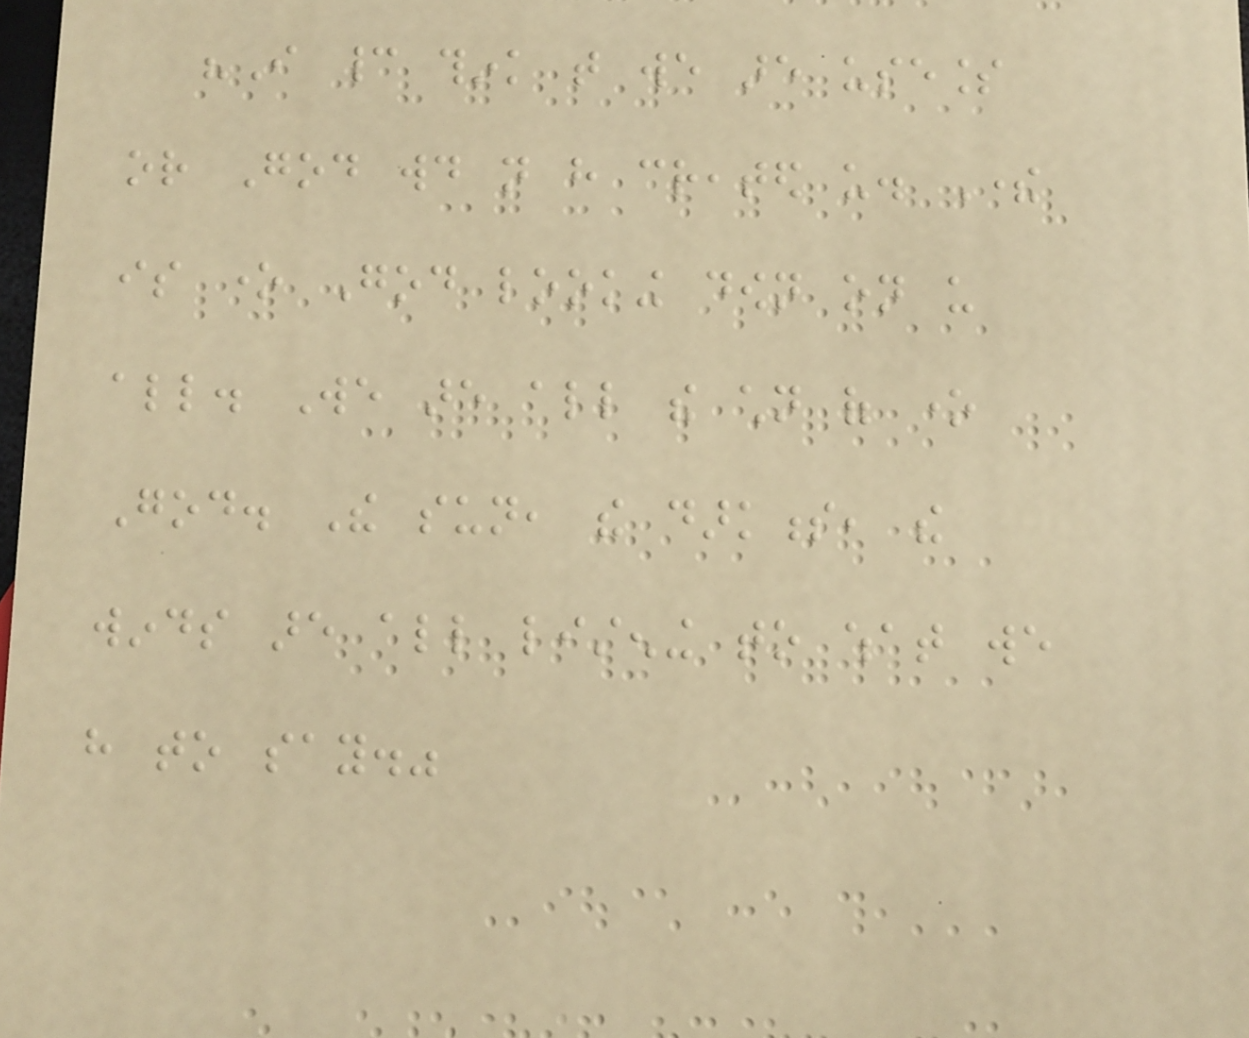"I cannot think that we are useless
or God would not have created us. There
is one God looking down on us
all. We are all the children of one
God. The sun, the darkness, the
winds are all listening to what we
have to say."
